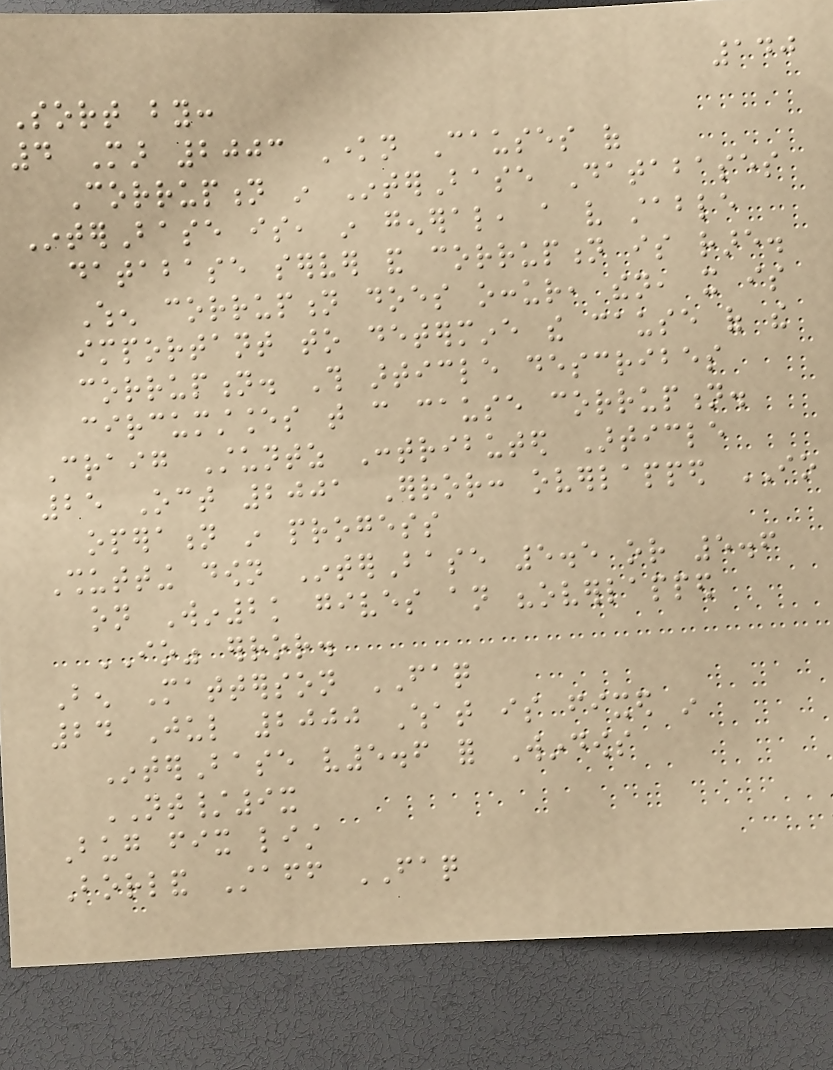140
Sort by:
4 Mar 2003 Known Causes of
Corruption in InterBase Databases
InterBase is, in general, a very stable
database server and corruption is rare.
When corruption does occur, then, it is
important to determine the cause of the
corruption. This article describes
circumstances that can cause corruption.
Craig Stuntz Contributed Article
25 Oct 2001 Error: overlapped IO
operation in progess
Shutting down InterBase 5.5 or 5.6
on Win2k gives an "overlapped
IO" error.
Ben Matterson FAQ
24 Jul 2000 What is fixed in
InterBase v5.6 for Windows
NT/9x
Bug fix list
Borland Staff FAQ
